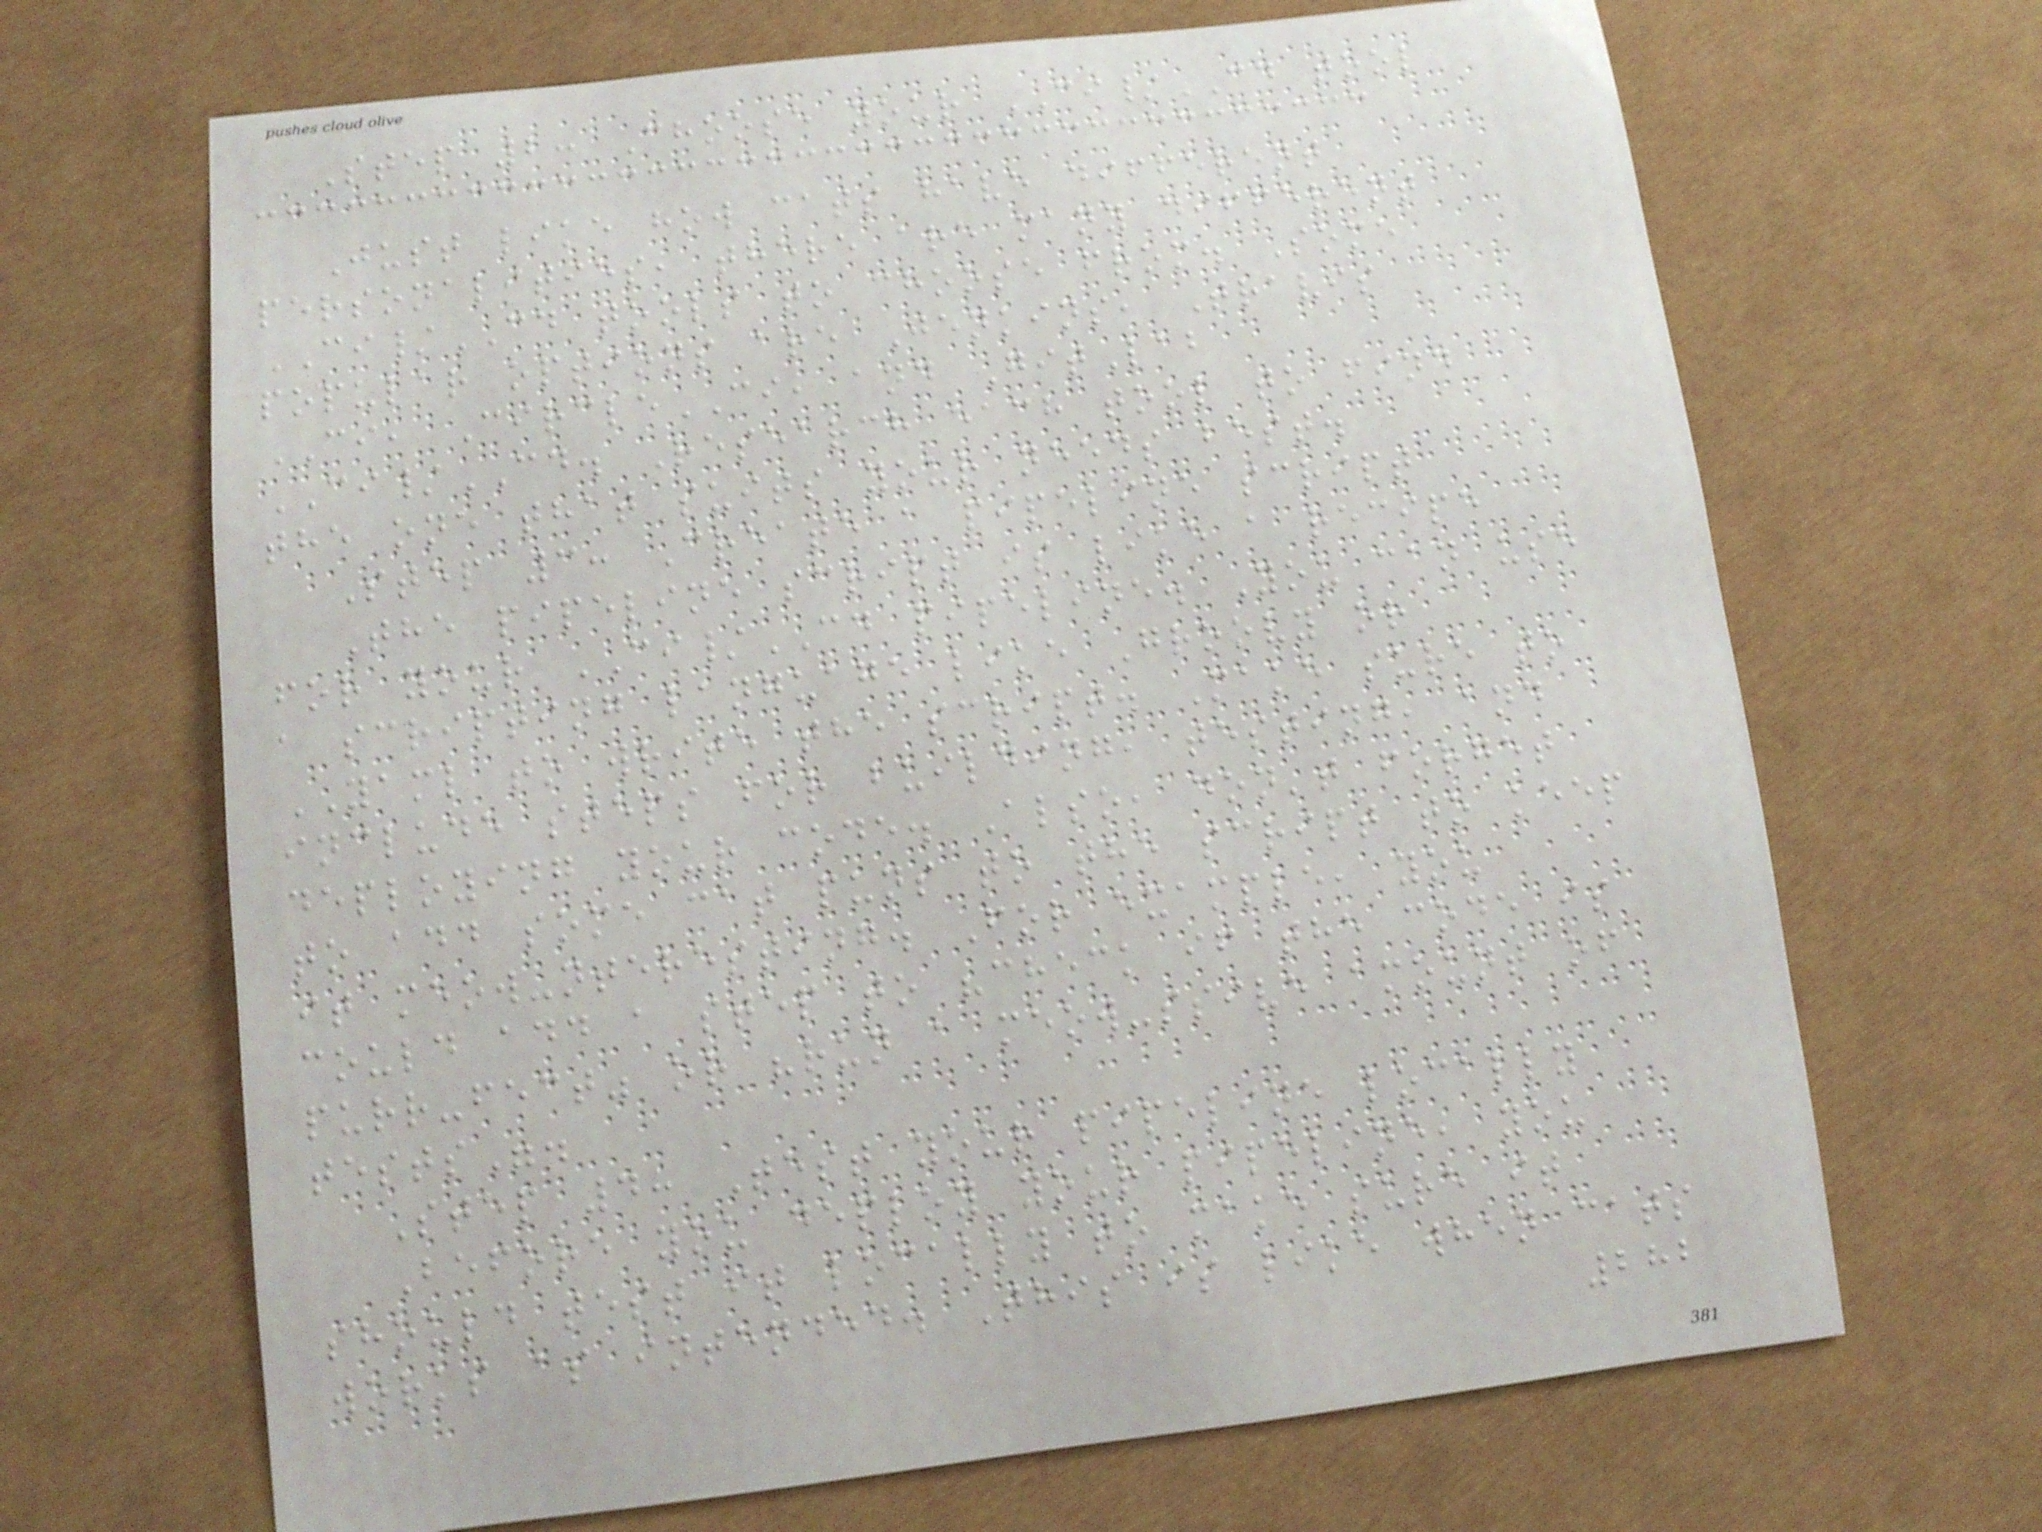Step 2: Choose your CI/CD tool
Just like how cats have different
personalities, there are many different
CI/CD tools to choose from. Some
popular options are Jenkins, Travis
CI, CircleCI, and GitLab
CI/CD. Research each tool to find
the one that suits your needs best.
Step 3: Create a pipeline script
The pipeline script is like a recipe
for your CI/CD pipeline. You can use
a scripting language like Groovy or
YAML to write the script. Make sure to
include steps for building, testing, and
deploying your code. Also, don't forget
to add some cat puns to the script to keep
it meow-nteresting. For example, you
could add a step to "check if the code is
purr-fect" or "run a meow-ssive amount of
tests".
Step 4: Test your pipeline locally
Before you deploy your pipeline, you
should test it locally to make sure it
works as intended. This is like when cats
282
